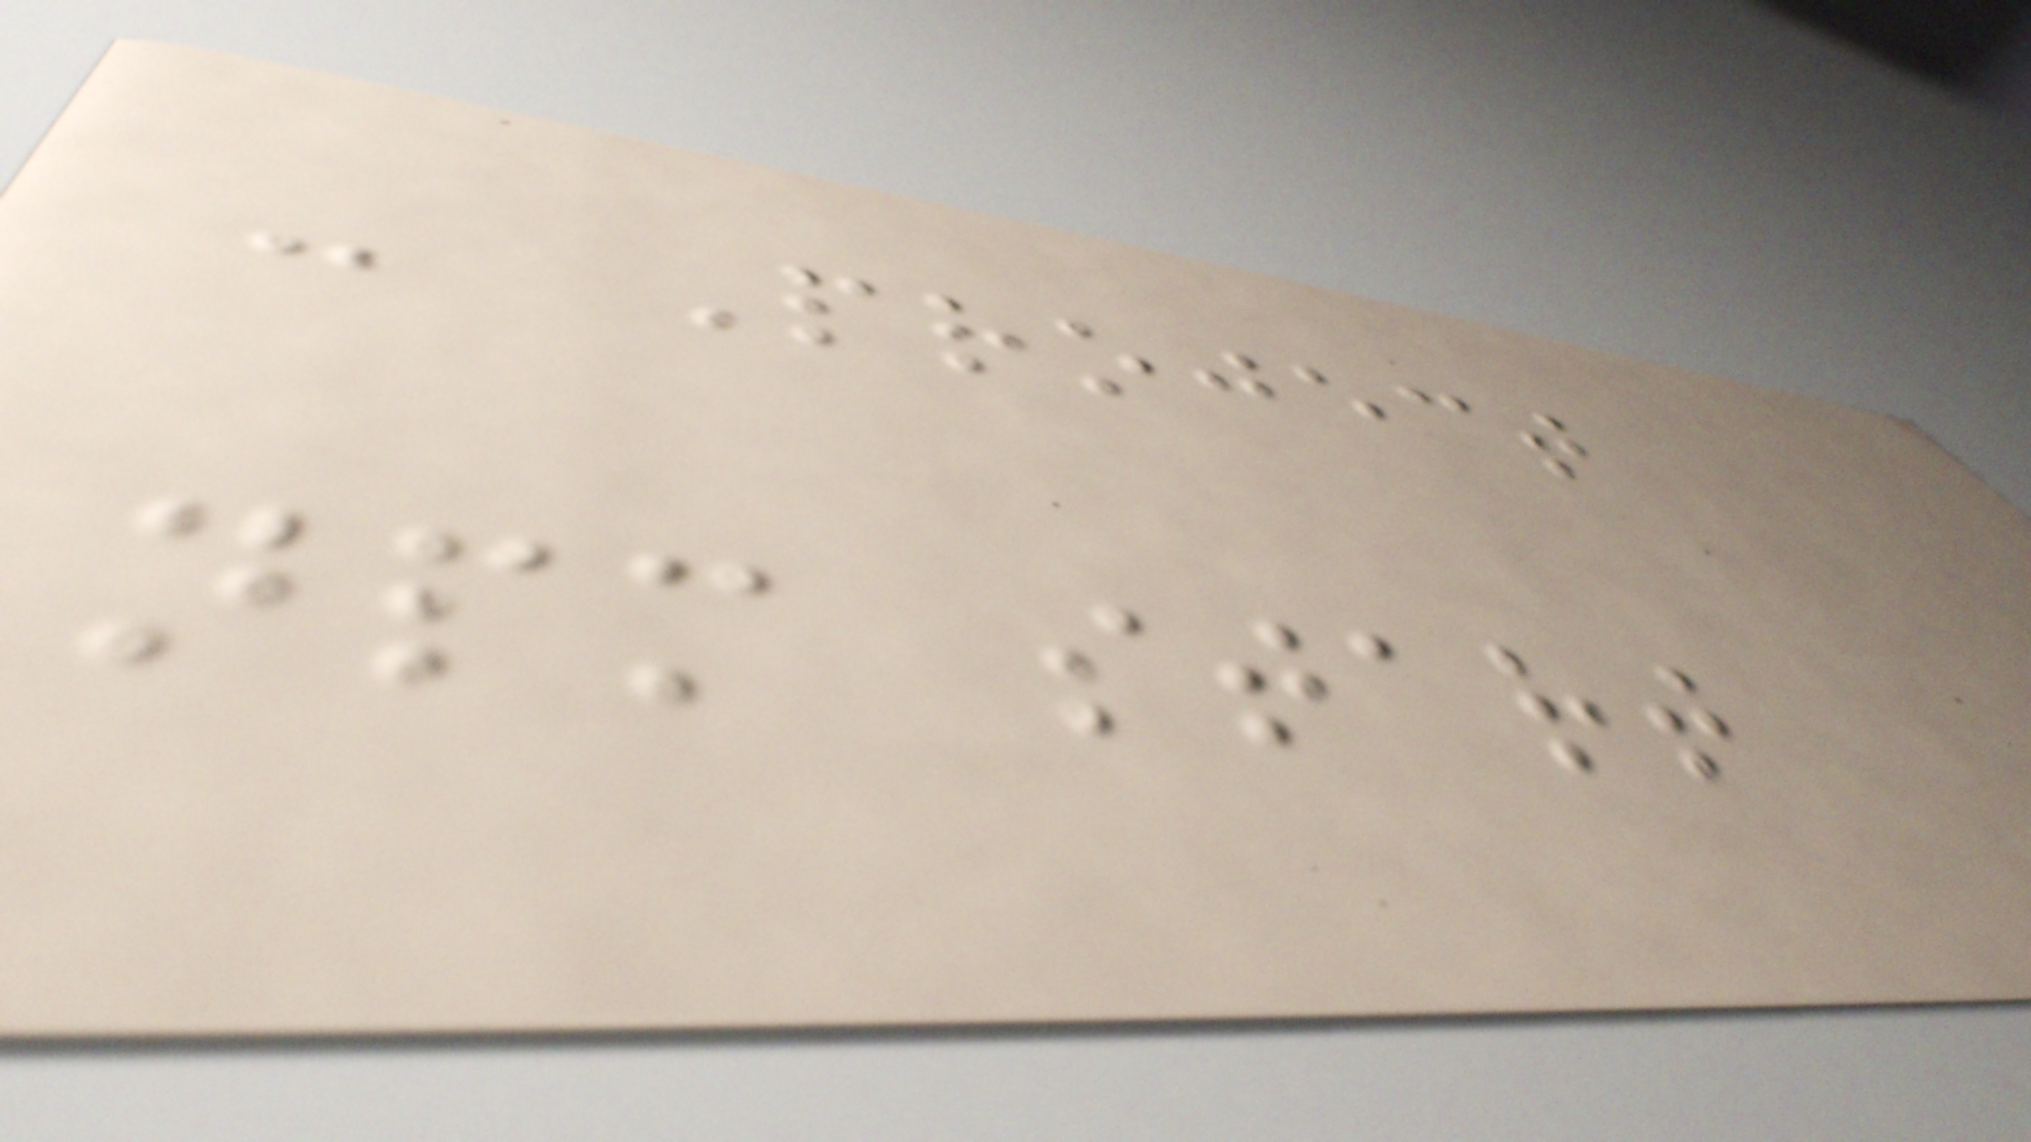- Project
npm start
